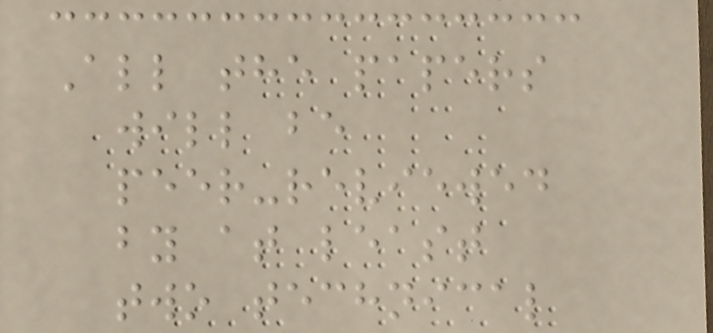All the papers
will be
peer-reviewed
by at least
two technical
